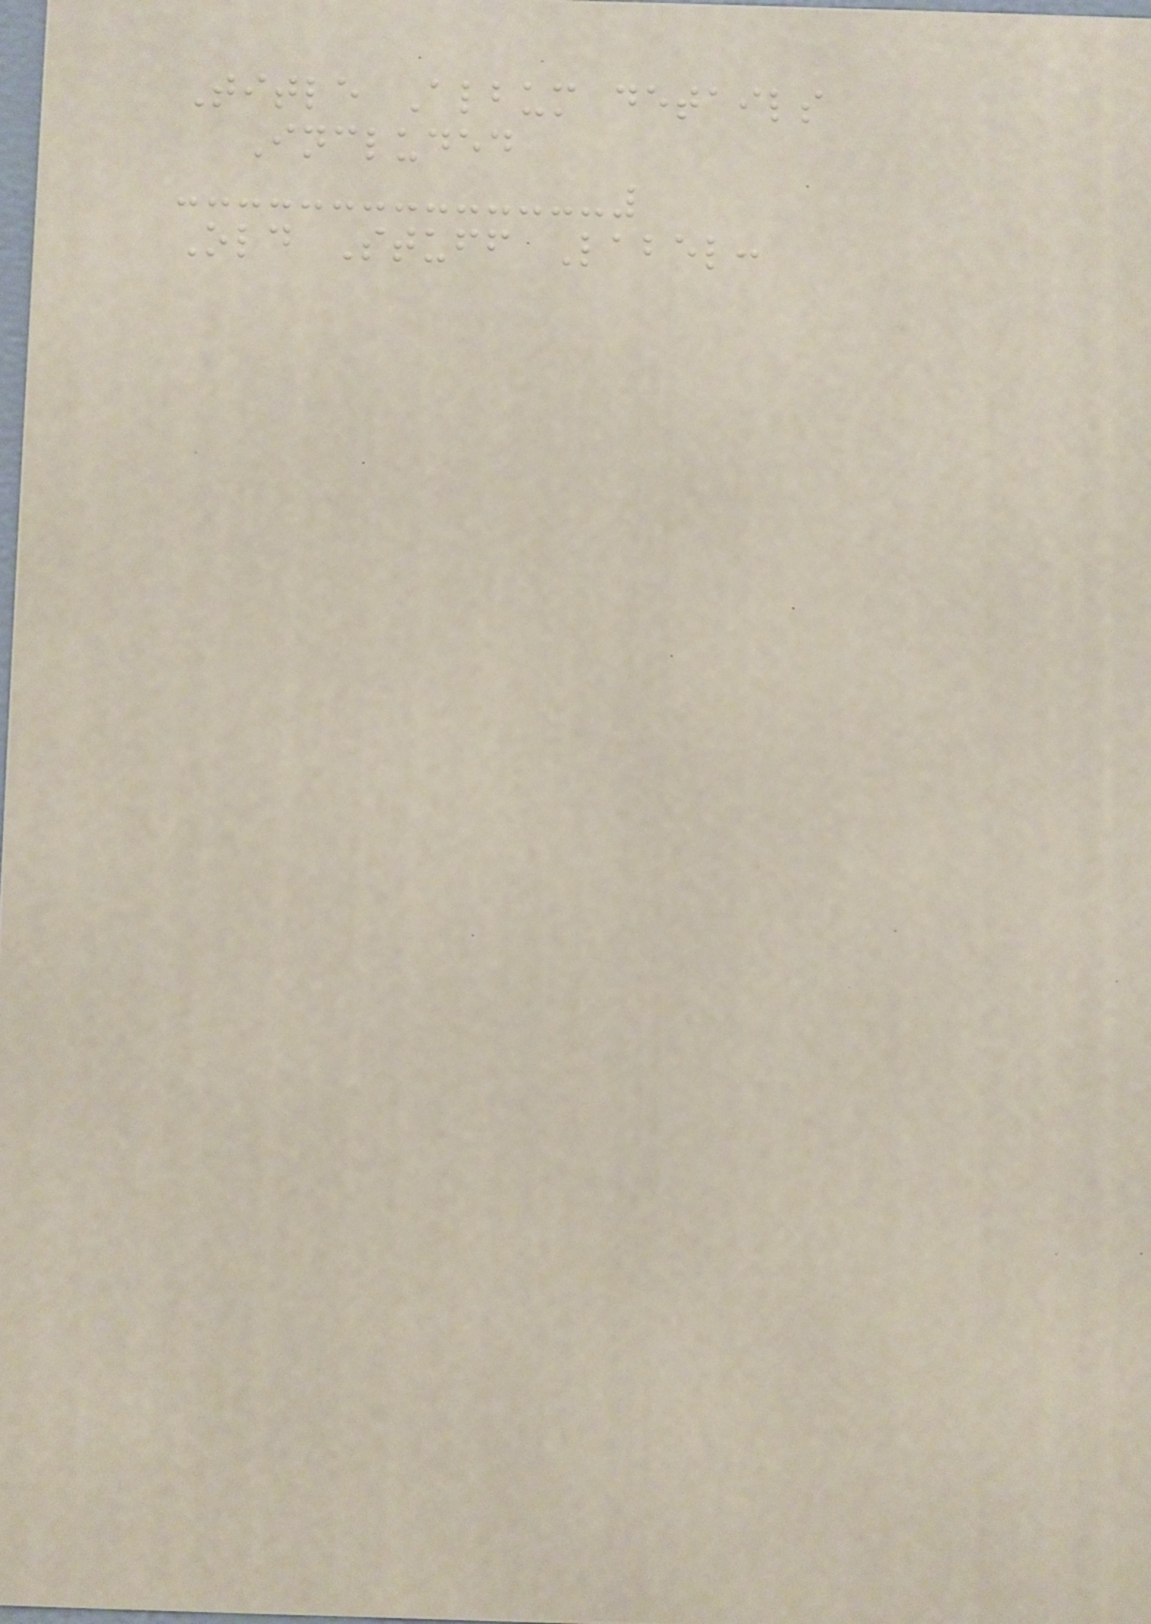Title Album details
Included
Old Stuff Label:
